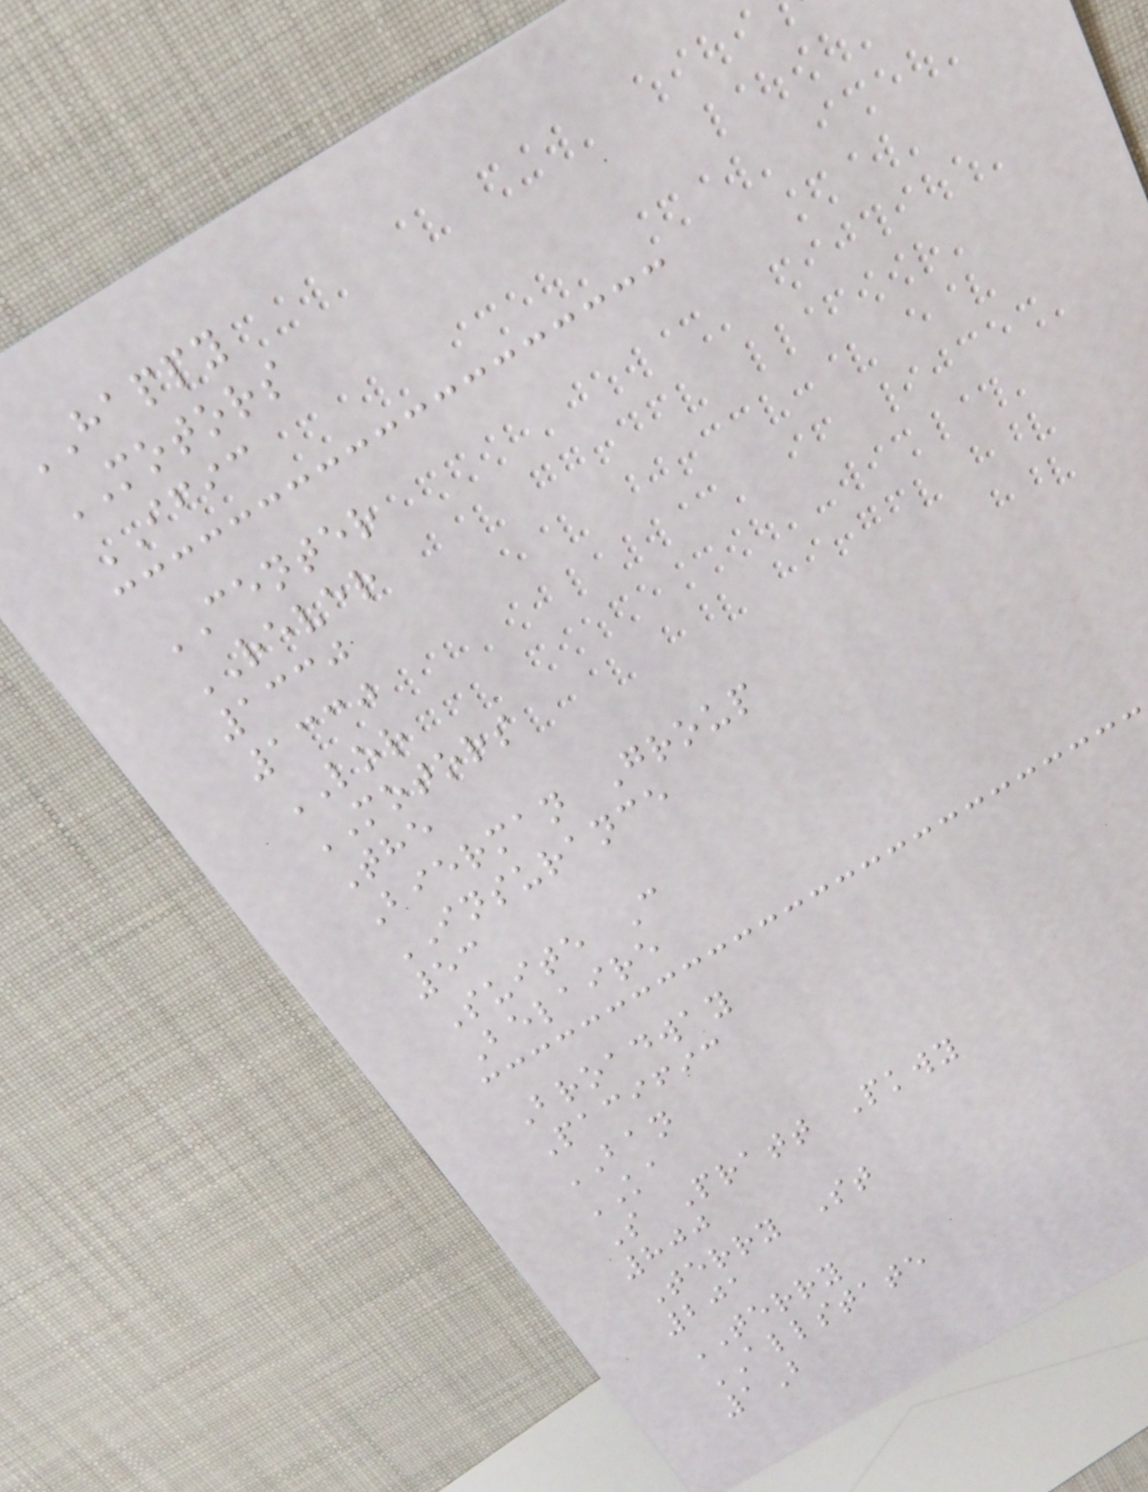HAPPY
MOTORS
IFIC
CENTER
REVER
1330
1330
LOR
MOTORS
The
Bierman Group
INSURANCE
53
Suite C
Belaire
Broadway
Pacific
BAN
KA
S Pratt Pkwy
800
Terry St
201
TERRY
ALLSTATE
1B
